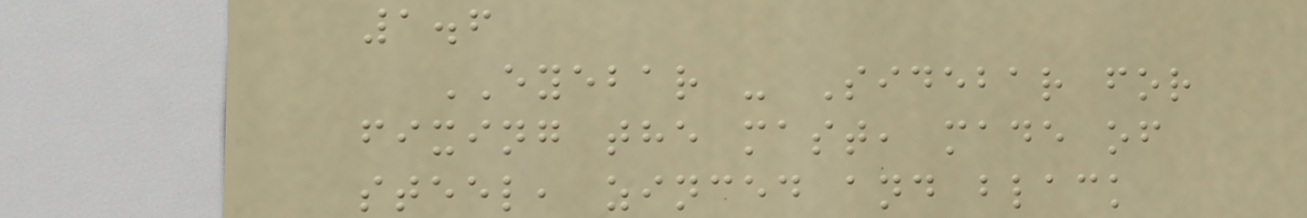1.6
EYEBAR - Sidebar for
fixing the mast, made of
steel, zinced and black
